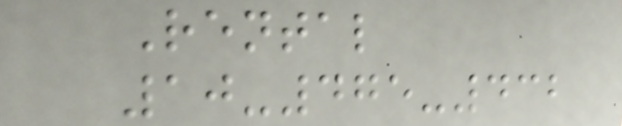Rental
10-475-432
